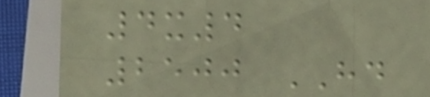4x4
2500 HD
